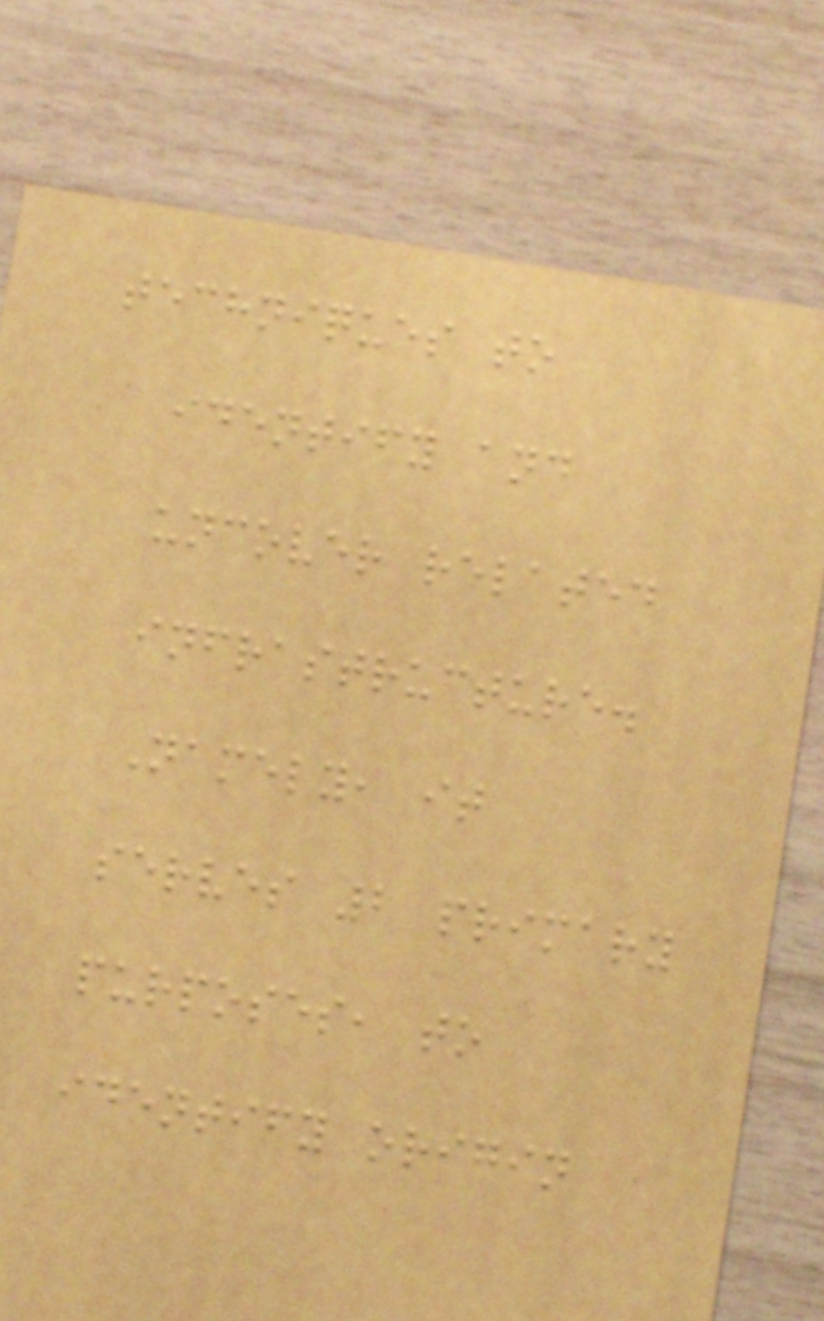techniques to
identify and
uncover related
infrastructure.
Namely, it
serves 2 primary
purposes, to
identify origin
